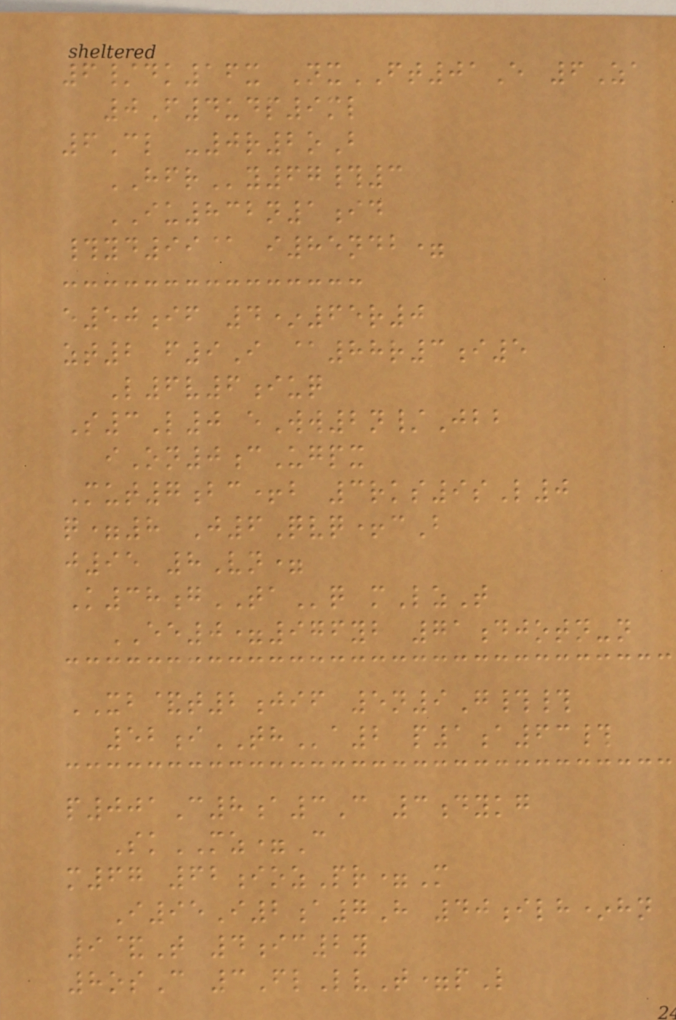6/dk16x NxFT01E 6Za
0F4udp9ml
6Cl -0r2oB
HFRy67#3
IU832n1id
#yd99@ i85ndb=
e50if 4*65r0
zt2 f9I @88r3i5
L6v6iuq
S3L0 eWw2n/Jbb
iOn0cUgpx
Mut7bc+b 3rks9sL0
q=8 J6Qvq+cB
j95 8Vn=
K38gTAq mLzT
EE0=976yb 71djotn-n
XB&t2jif 5n9G##
52iTHa2 p1a63#
p001C8a3C 3dykg
SkMZ=C
m67 62iozPr=M
I95I2a7H 40ilh*hn
9&T 4ic2y
8osC 3FlLvT=pL
